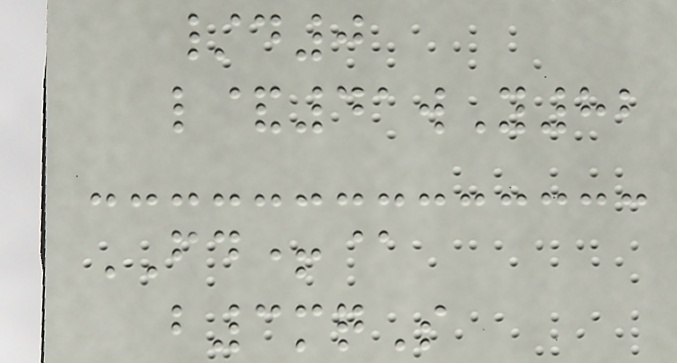/d0
l&41wY82
FD+@
b3mqS
